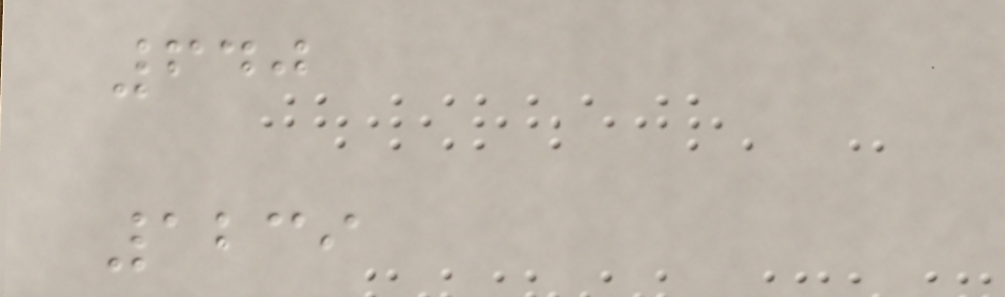640
1239
